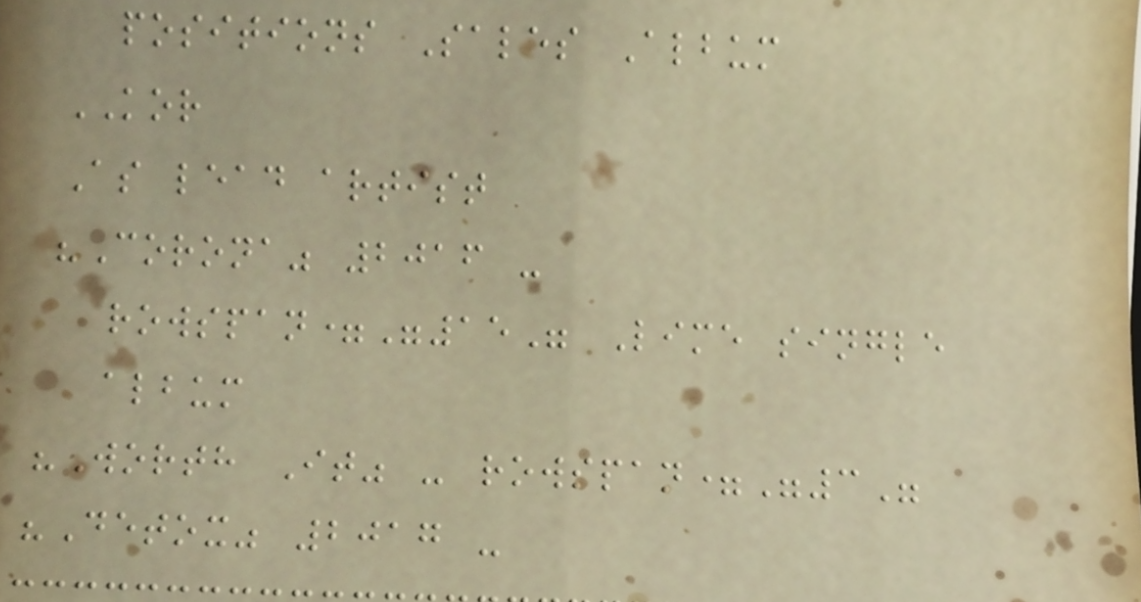positions Sales Album
KOR
As lead artist
"Corona" 2016 -
rowspan="15" Lime single
album
"Worth It" - rowspan="3"
"Detox" 2017 -
